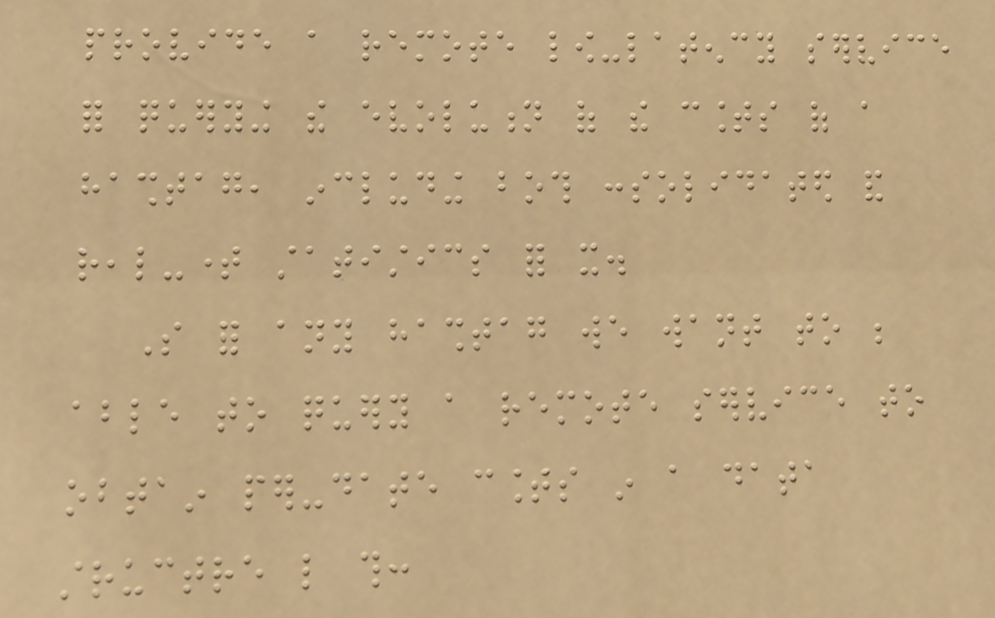provide a remote low-latency service
for querying the evolution of the counts of a
hashtag, including both consolidated and
real-time statistics for it.
So for any hashtag we want to be
able to query a remote service to
obtain per-date counts in a data
structre like this:
